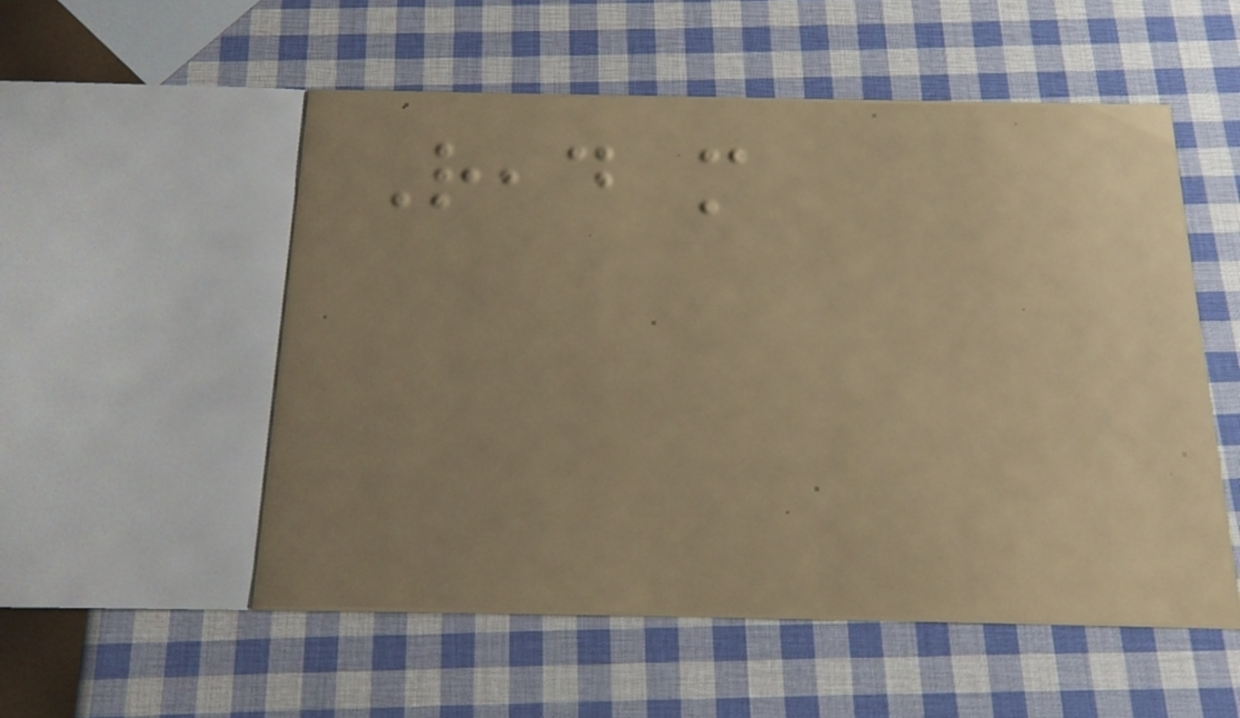Read more
